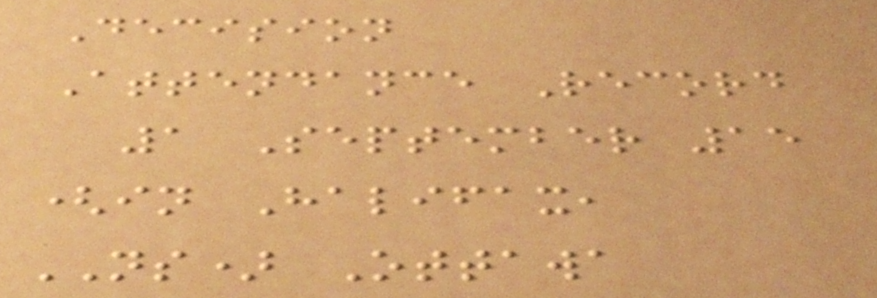Decision
Attendance Record
1 September 15
(in Halifax,
NS) Ottawa
